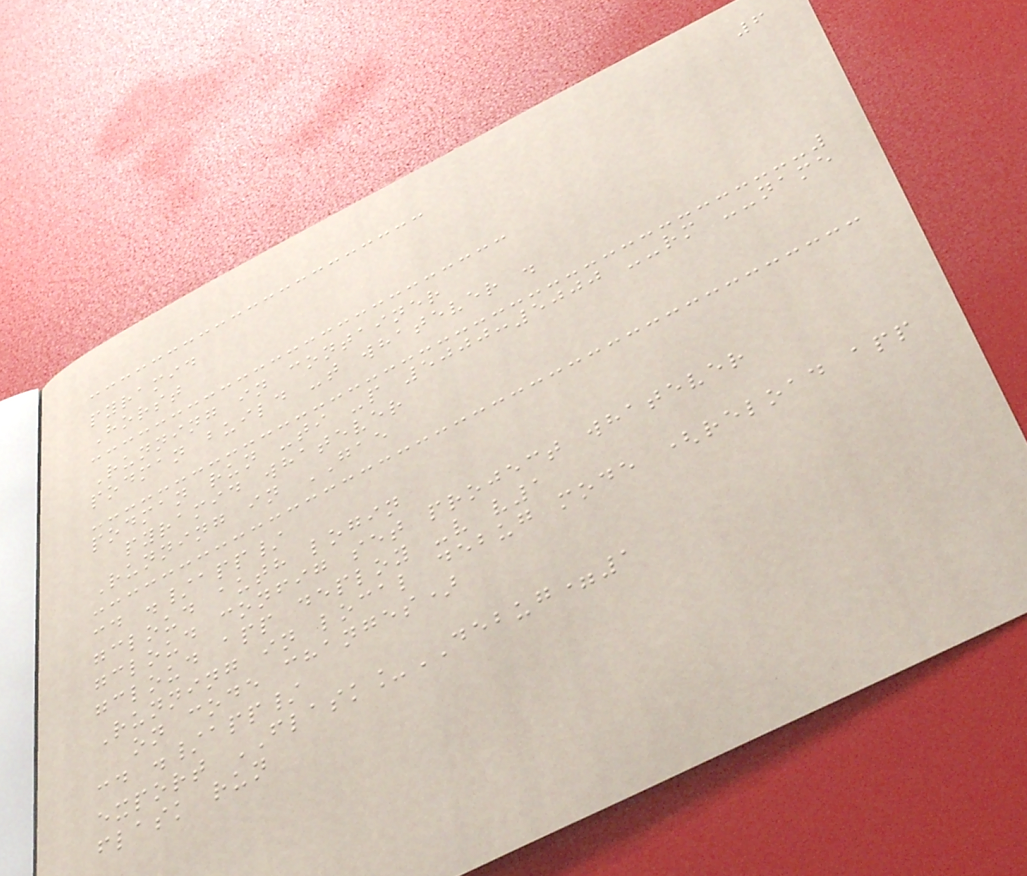6
pyramid
Horst
Running in container
podman build -t whatever .
podman run -ti -p 5000:5000 --rm --name
pyramid whatever
Running in GAE
cd ./app/
gcloud auth login
gcloud config set project whatever
gcloud app deploy -v v1
Running in local debug mode (reload app
on code changes)
cd ./app/
export FLASK_DEBUG=1
flask run
